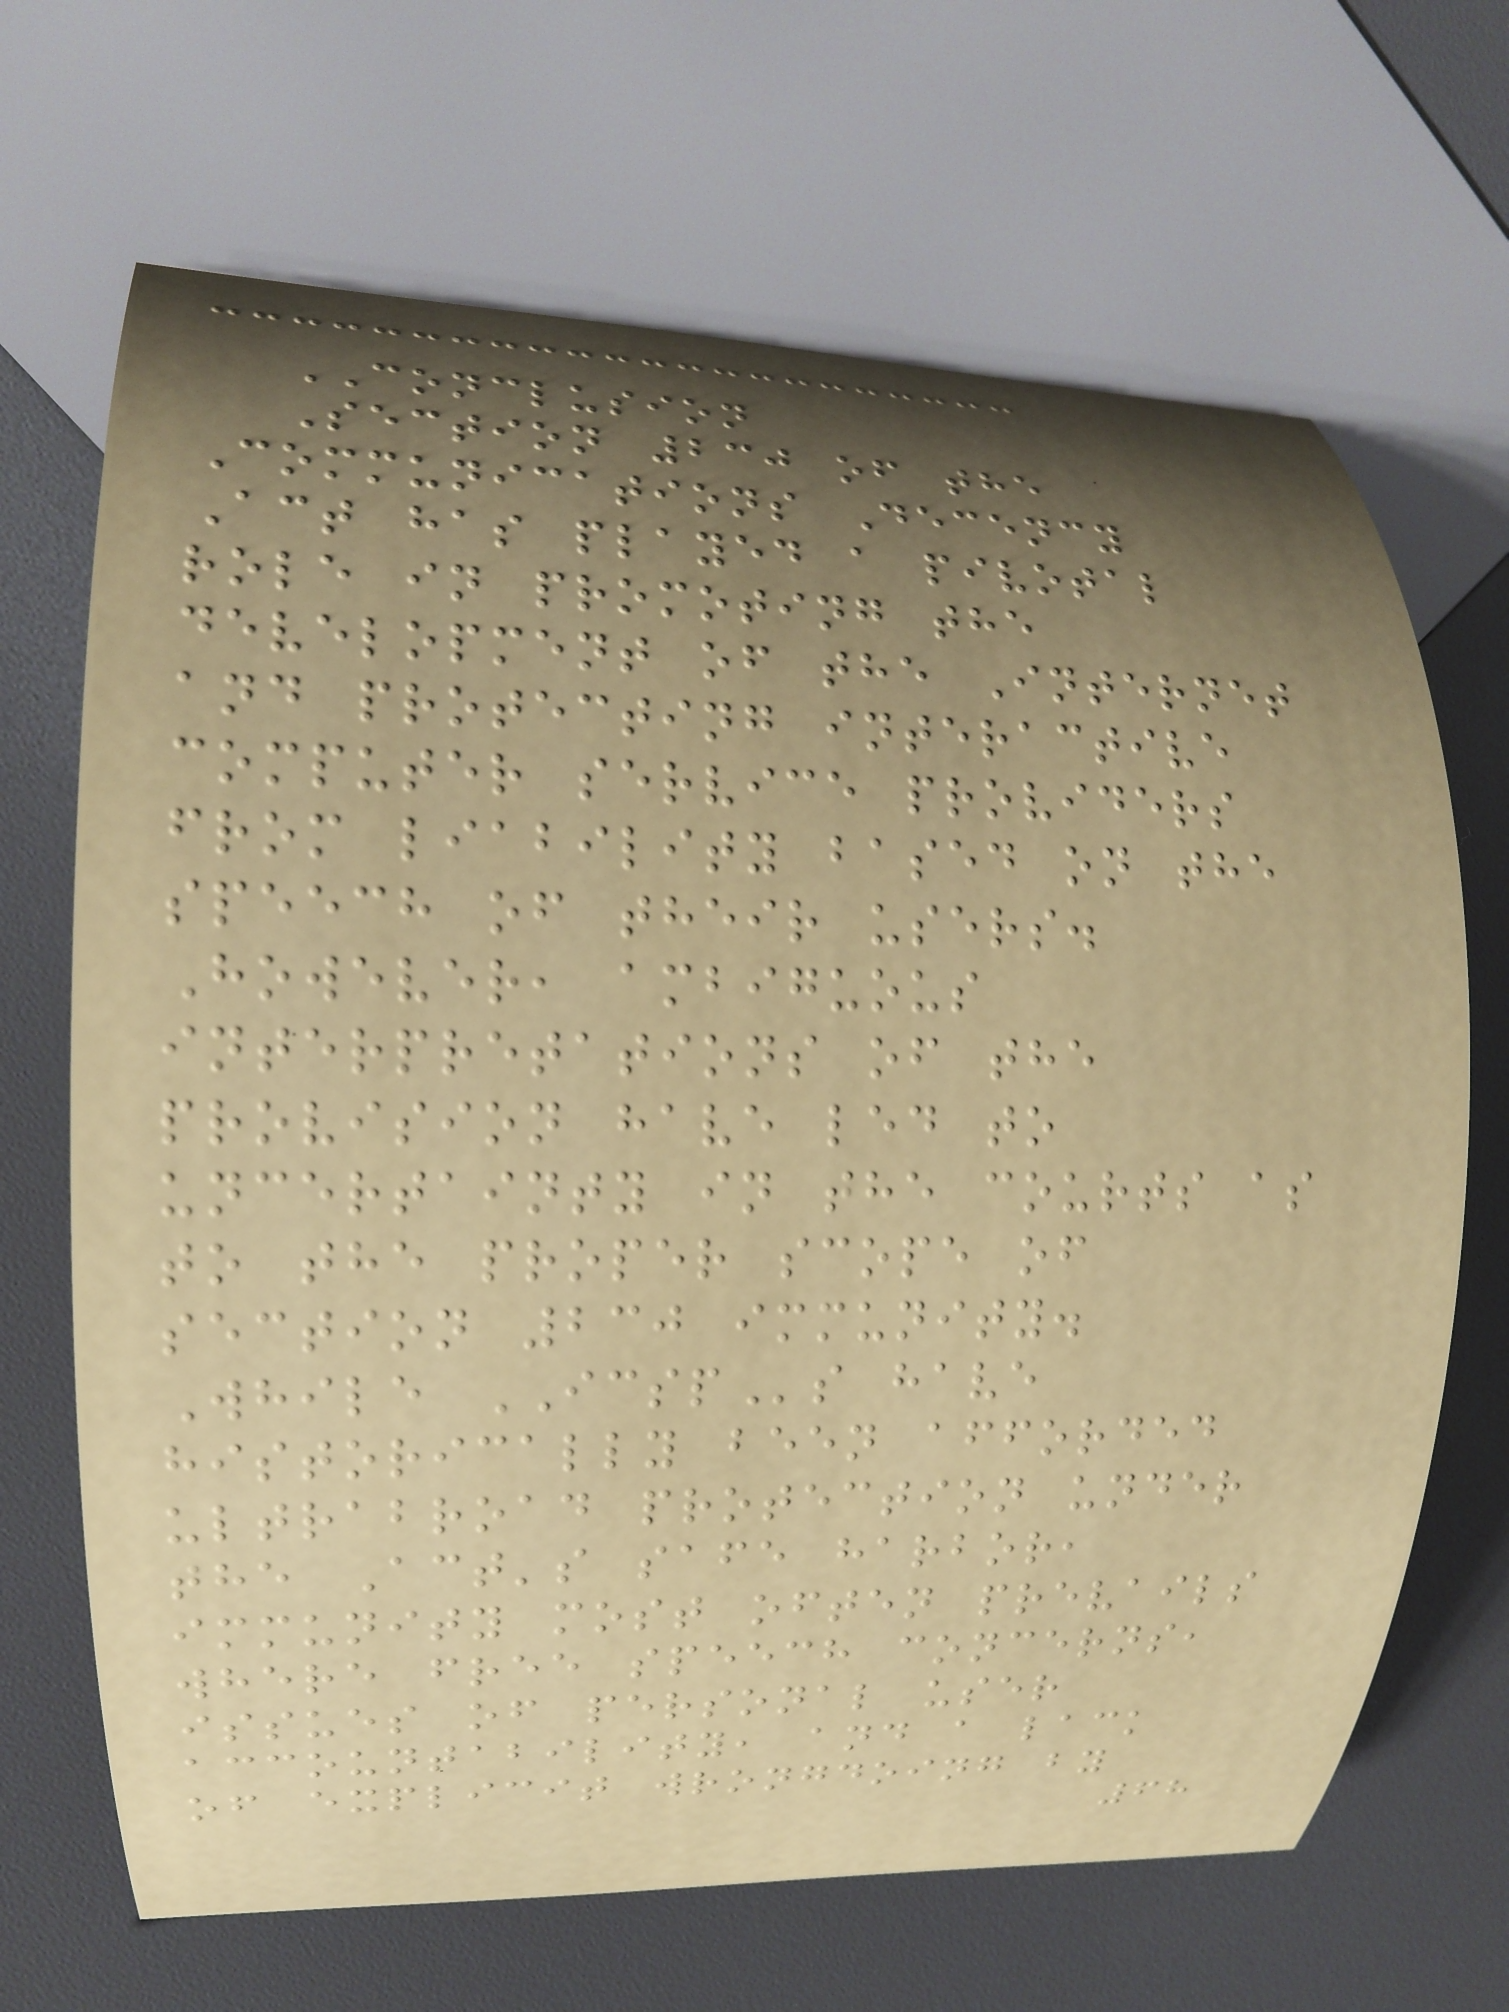CONCLUSION
Section 230 of the
Communications Decency
Act has played a pivotal
role in promoting the
development of the Internet
and protecting interactive
computer service providers
from liability based on the
speech of their users.
However, ambiguous
interpretations of the
provision have led to
uncertainty in the courts as
to the proper scope of
section 230 immunity.
While ICSPs have
historically been afforded
ultrabroad protection under
the Act's safe harbor,
immunity most often prevails
where free speech concerns,
issues of personal user
accountability, and a lack
of explicit wrongdoing by
68
